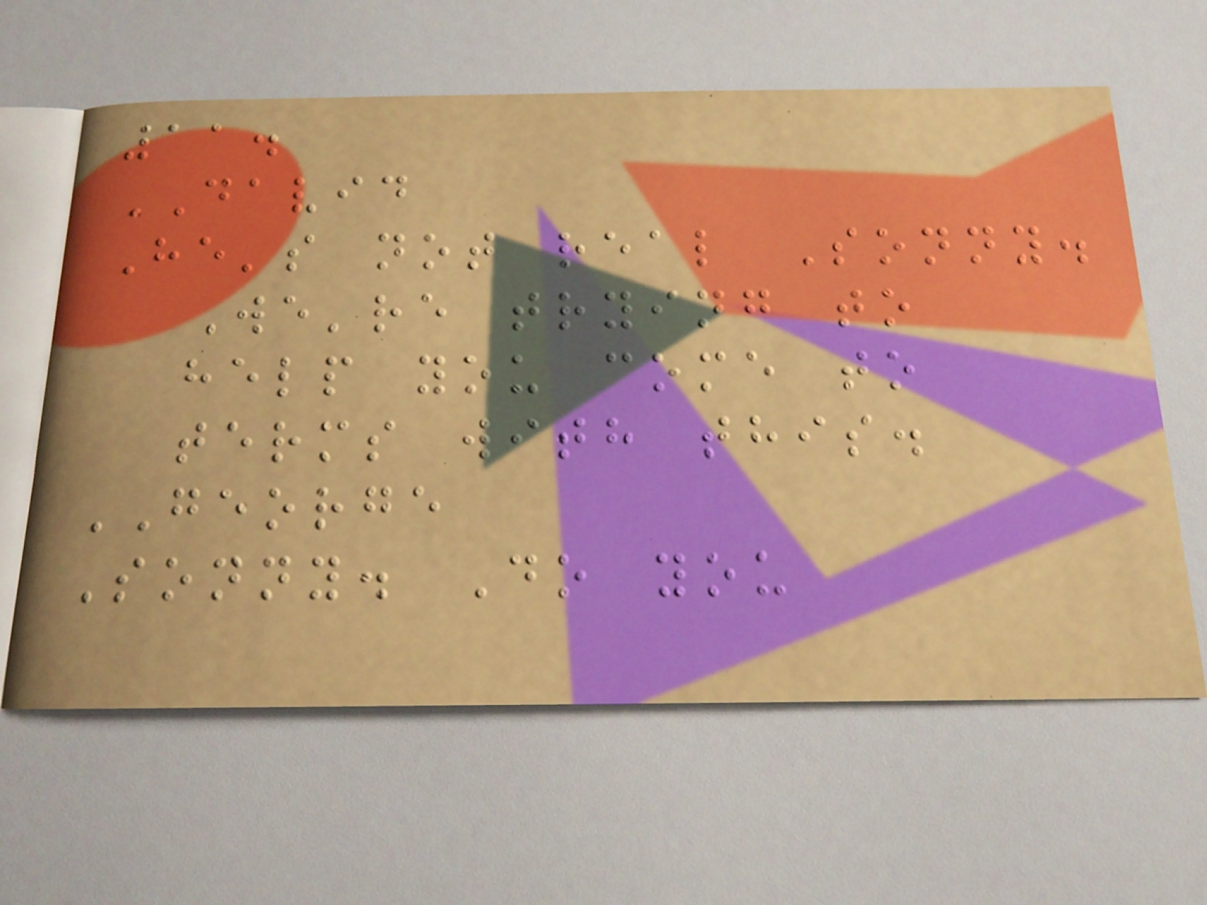11.
DAVID
He's not real Sonny.
We're trying to
help you come to
terms with this.
GEORGE
Sonny. Do you
